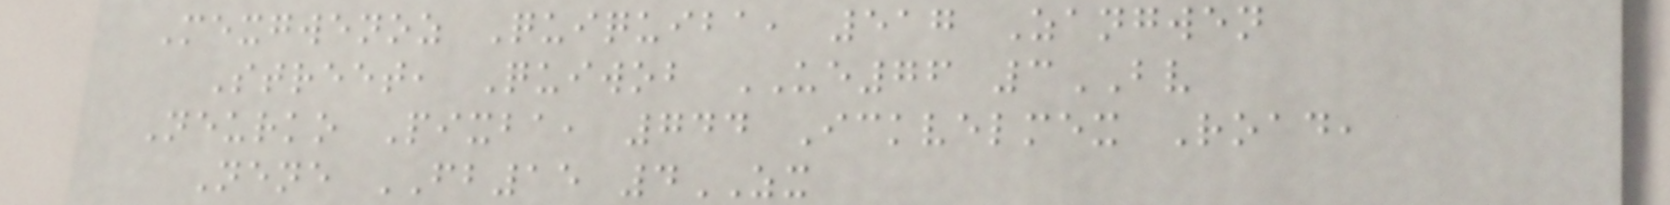Mexgwenoz Quiquiba, 517 Zangwen
Street, Quiwob UE76 3BV
Neurko Pixba, 744 Ickvelmex Road,
Nene FB15 4ZX
